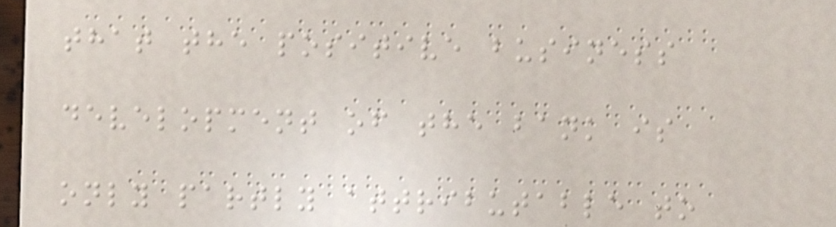that the positive business
development of the bank is
only partly attributable to
